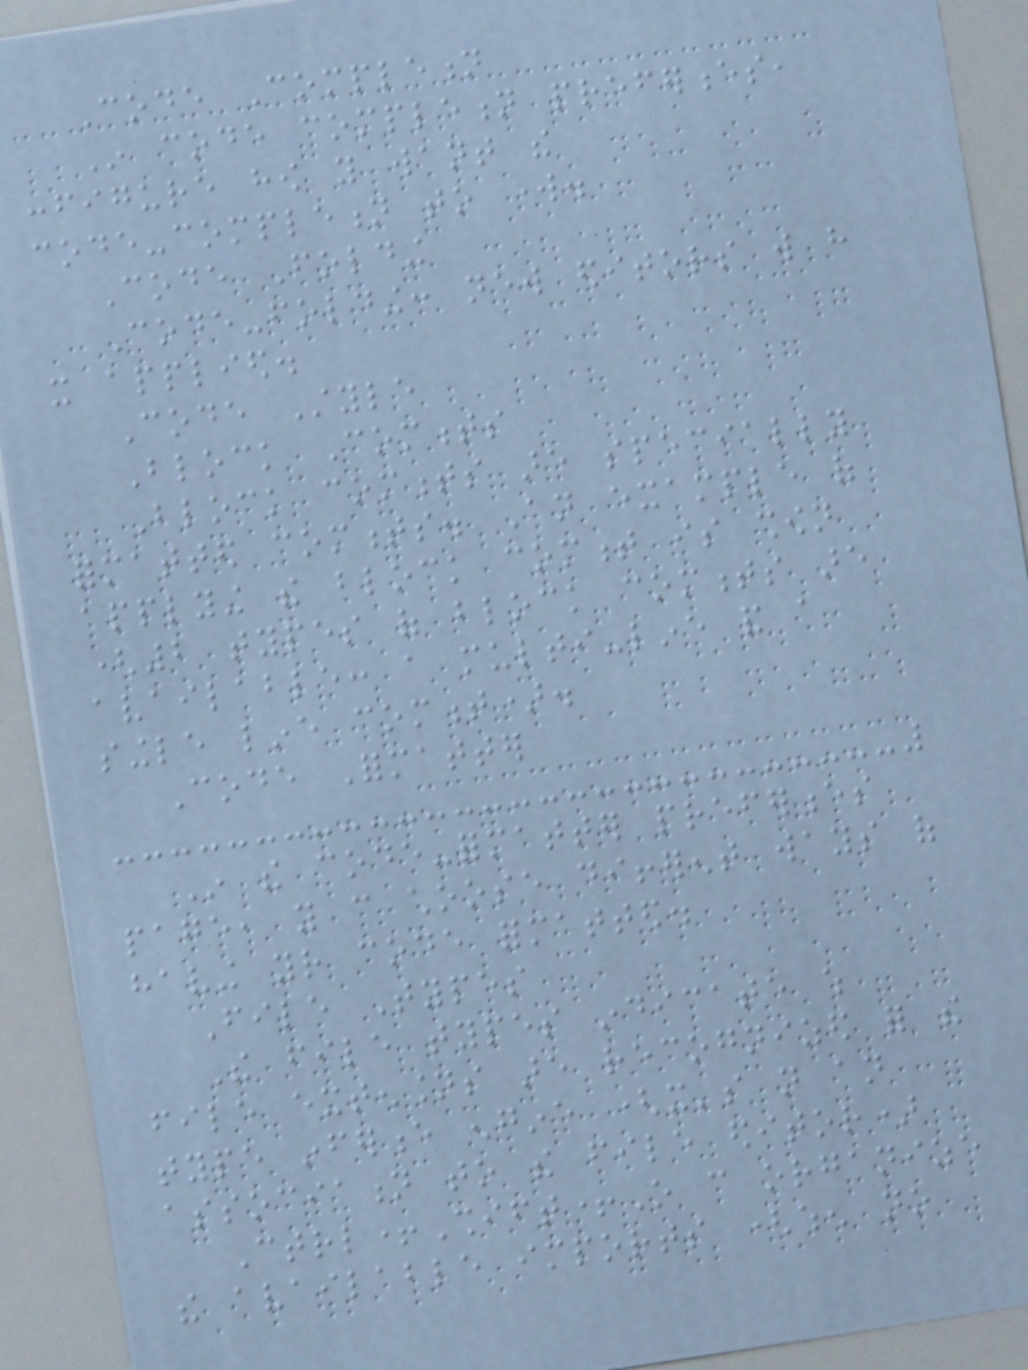Code Completion
In code completion preferences,
configure how you want the
code-completion to work.
Code Folding
Code-folding: new editors will have
it applied.
Code Style
Block Comments
Block comments are specially
formatted comments. An example of
applying the block comment is shown
(2 types of block comments are
available: a multi-line and a
single line comment).
Code Formatter
In the code-formatter preferences
page, you can choose different ways of
having your code formatted.
File Types
The file types indicate which
file extensions are recognized for the
type inference engine (it's not an
association to the file editor)
Ctrl+Shift+O can organize
the available imports (when no
